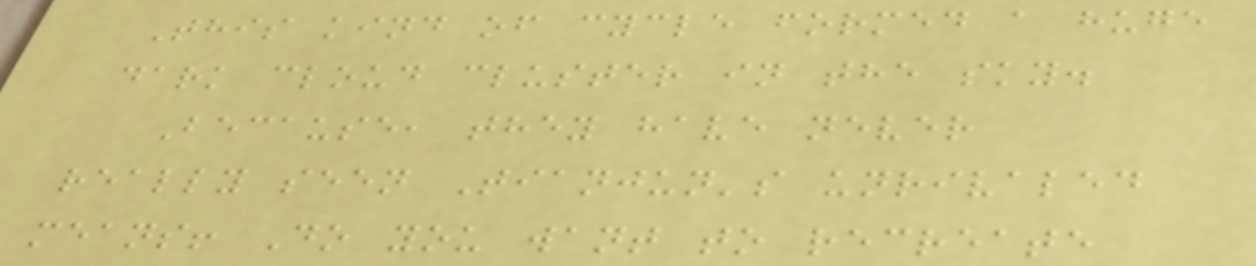This kind of cycle formed a huge
dark cloud cluster in the sky.
Because, they have never
really seen Tianjun's unrivaled
means! Do you want to recreate
